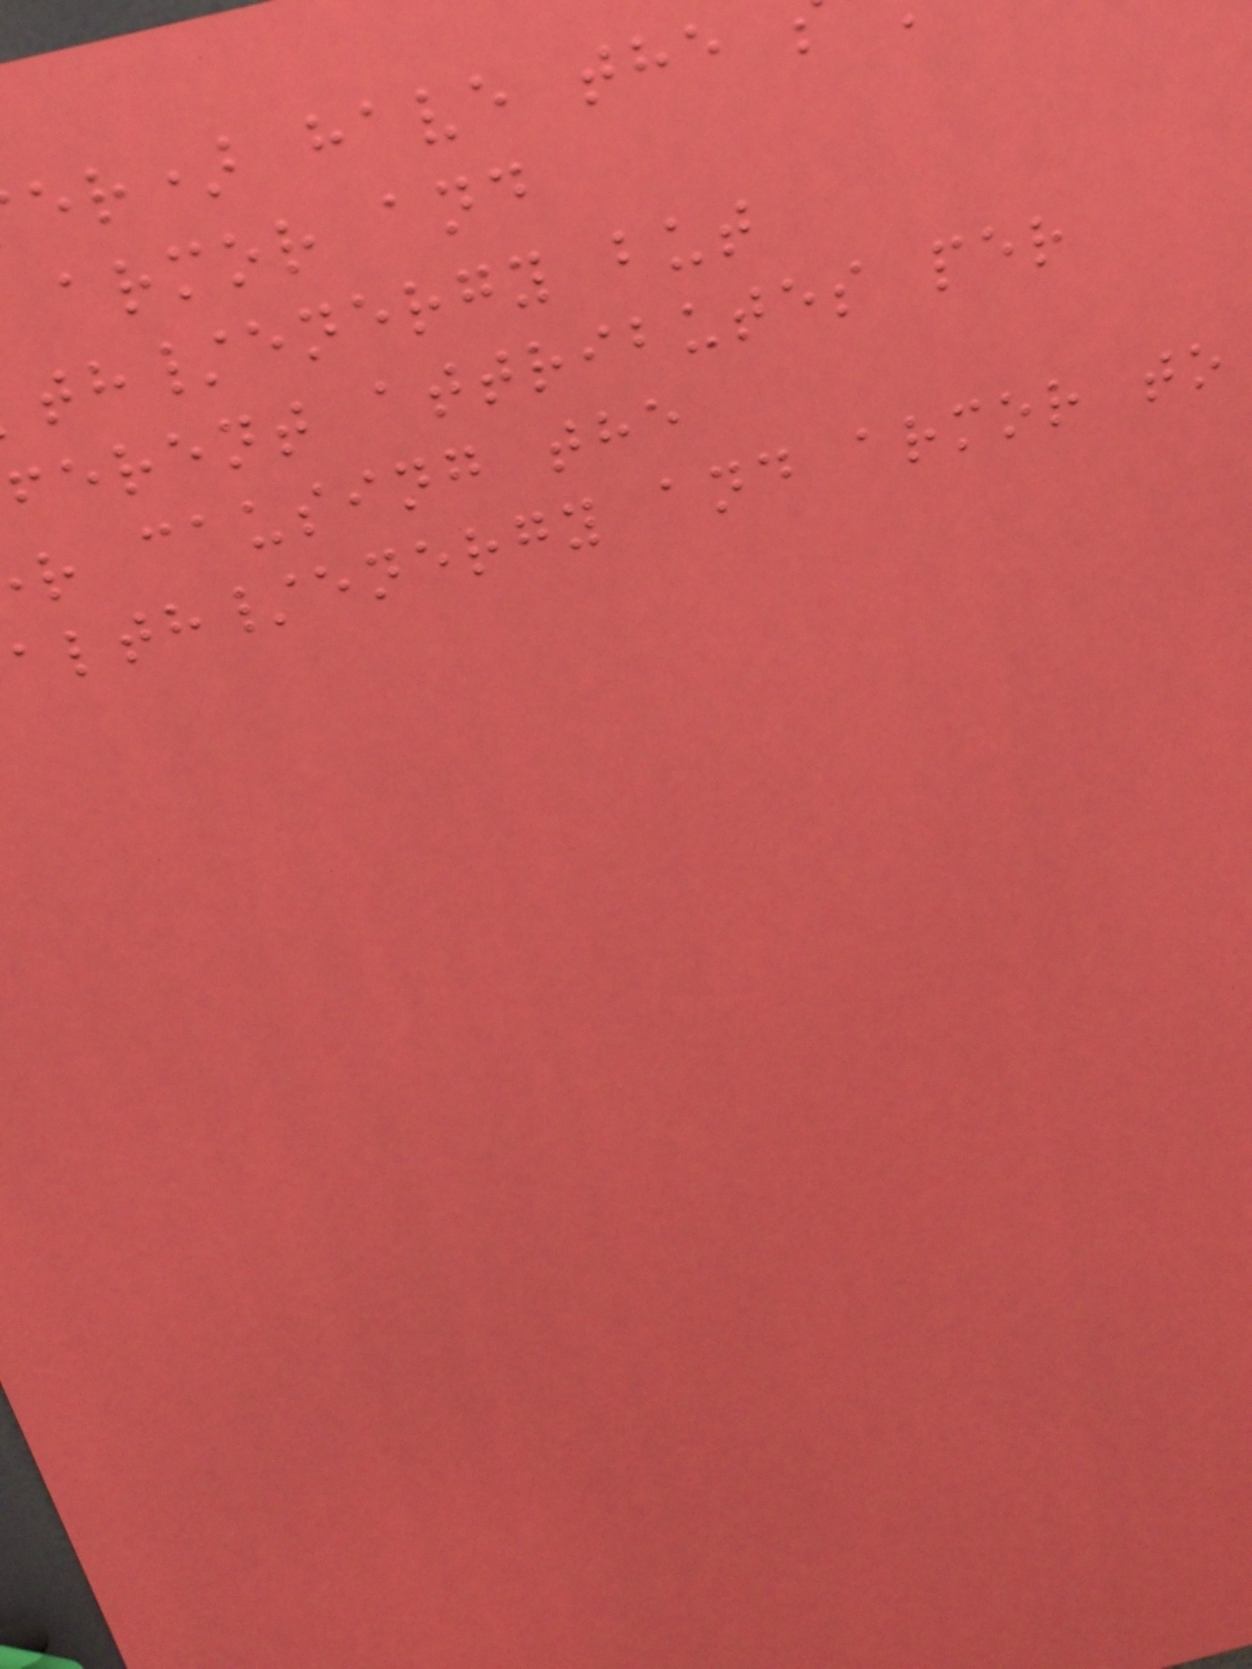er) have the
armor and
th/energy but
ferent attributes per
r causing the
alth/energy and armor to
